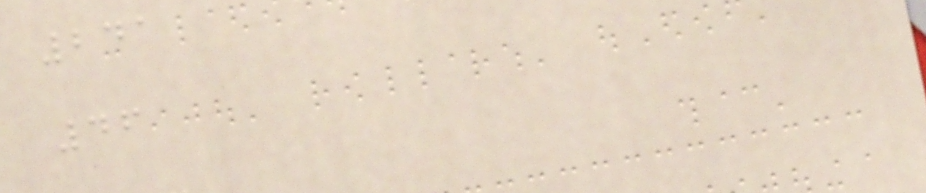241
46
